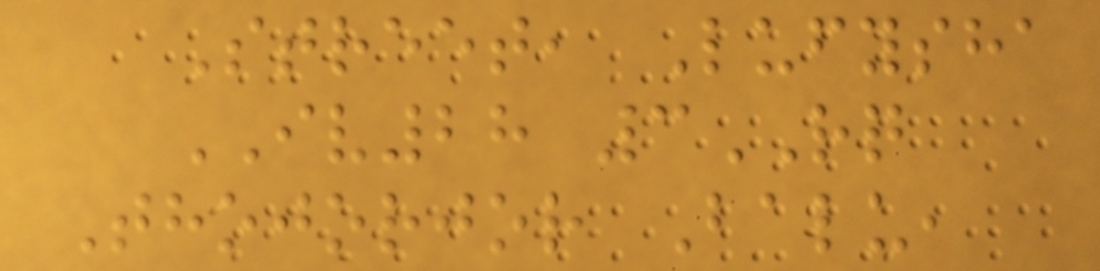Street, Lufysha
IV28 3RQ
Thojorjor Balu,
